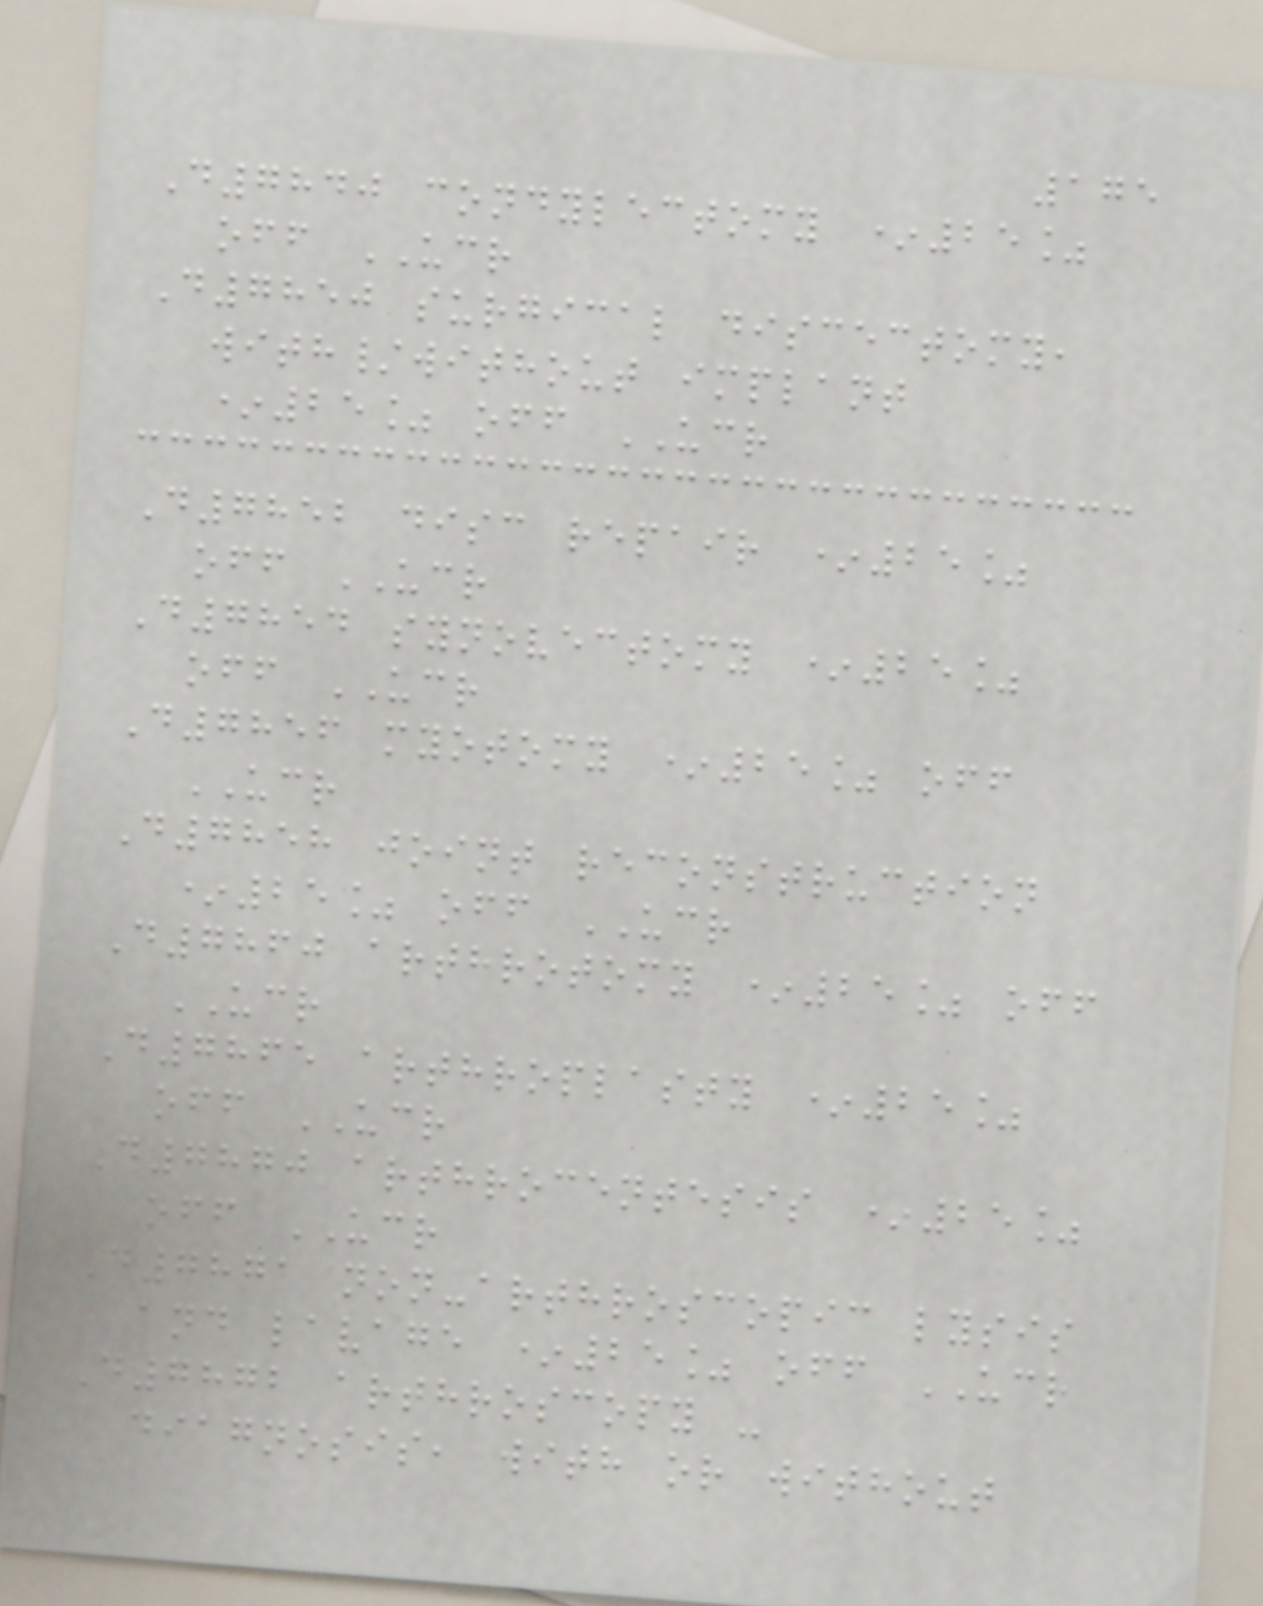175
D7840 condylectomy *25%
off UCR
D7850 surgical discectomy,
with/without implant
*25% off UCR
D7852 disc repair *25%
off UCR
D7854 synovectomy *25%
off UCR
D7856 myotomy *25% off
UCR
D7858 joint reconstruction
*25% off UCR
D7860 arthrotomy *25% off
UCR
D7865 arthroplasty *25%
off UCR
D7870 arthrocentesis *25%
off UCR
D7871 non-arthroscopic lysis
and lavage *25% off UCR
D7872 arthroscopy -
diagnosis, with or without
